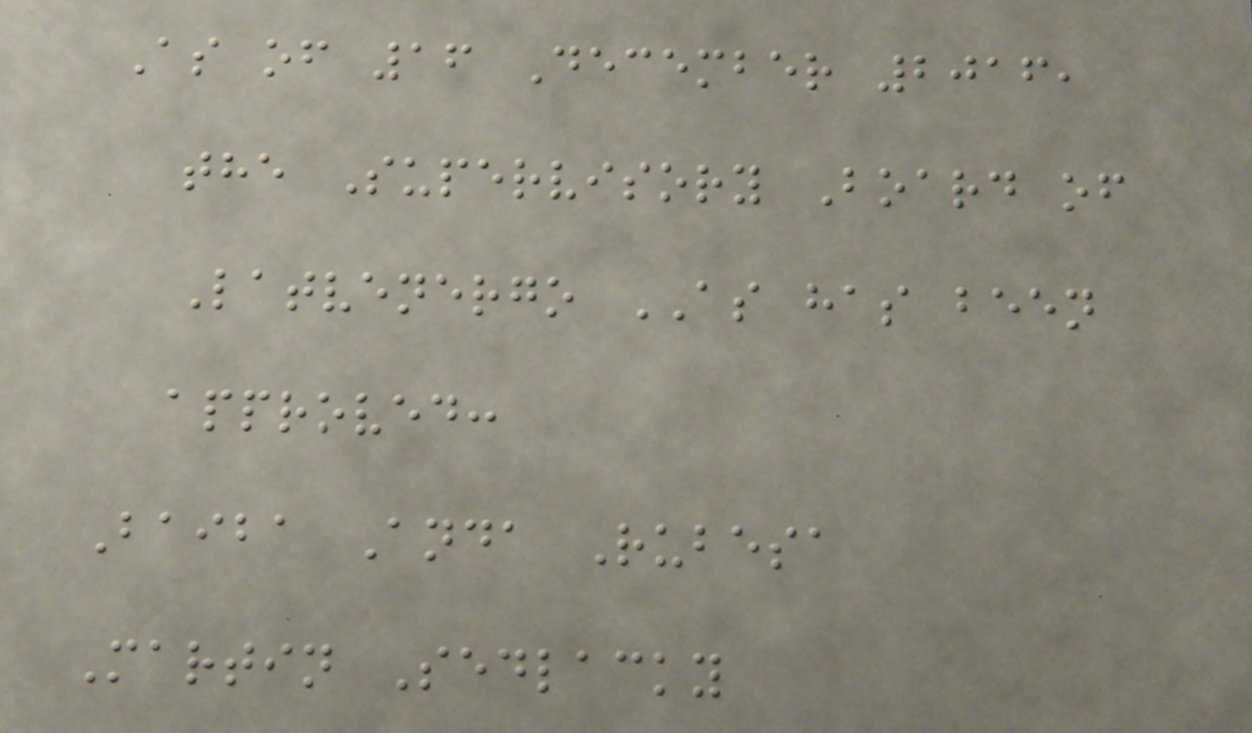As of 16 December 2016,
the Supervisory Board of
Latvenergo AS has been
approved:
Baiba Anda Rubesa
Martin Sedlacky
